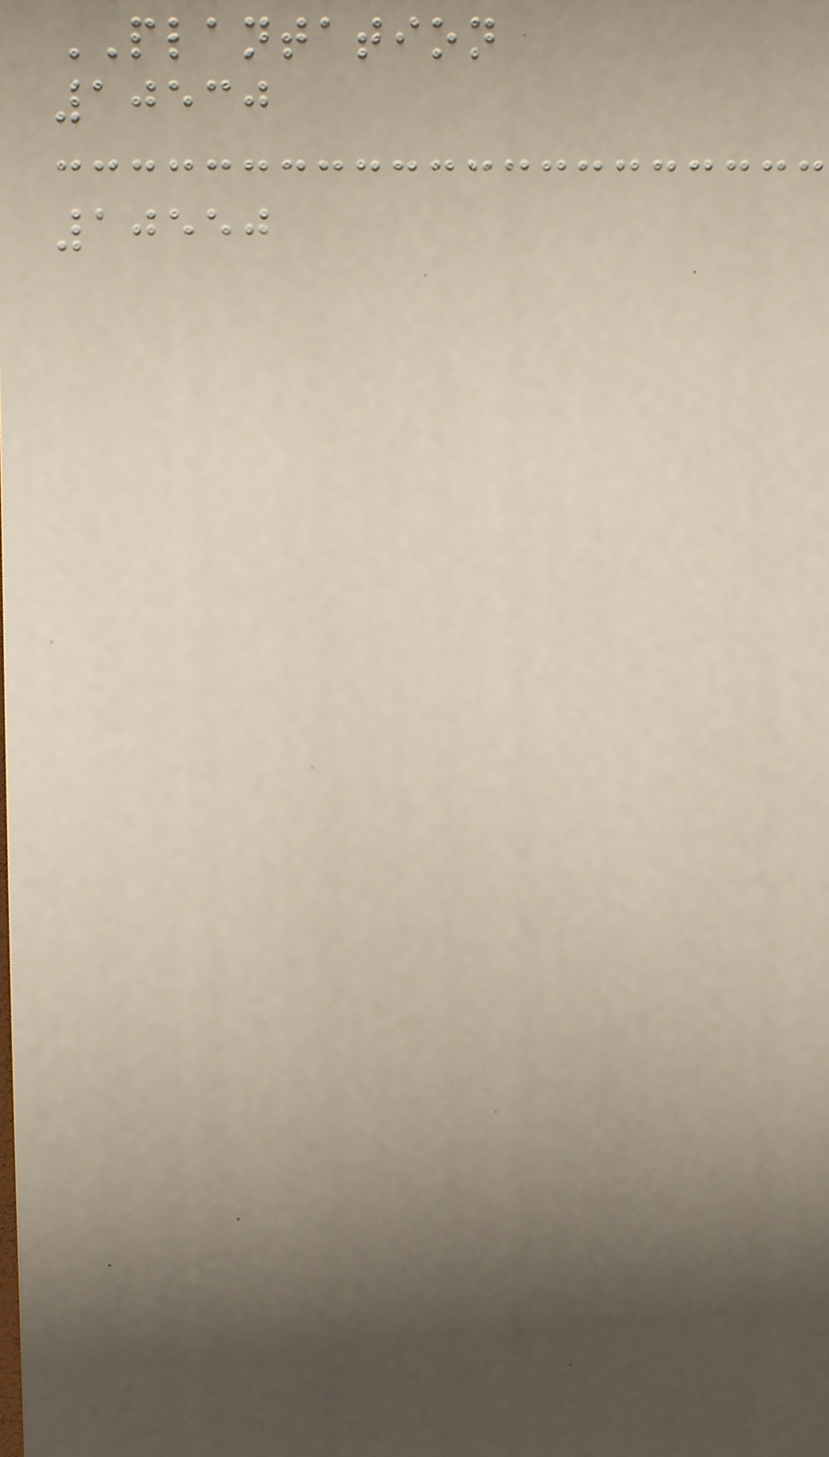PLANTATION
10530
10550
